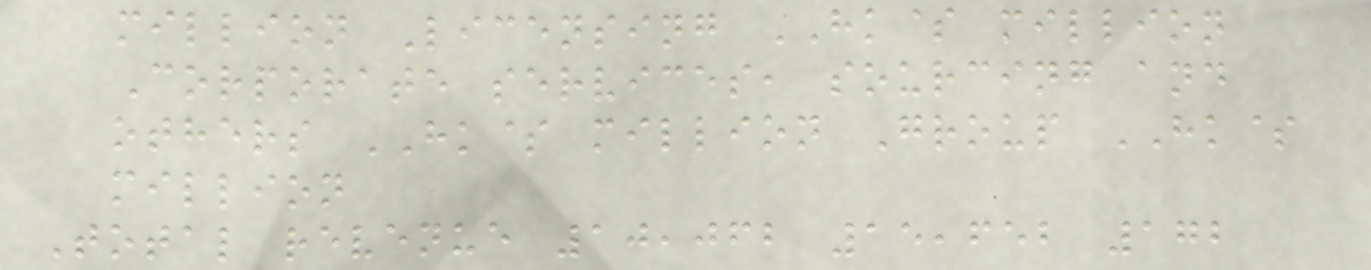million Licensing HK$ million
Corporate services, sourcing and
others HK$ million Group HK$
million
Total revenue 10,062 15,652 172
